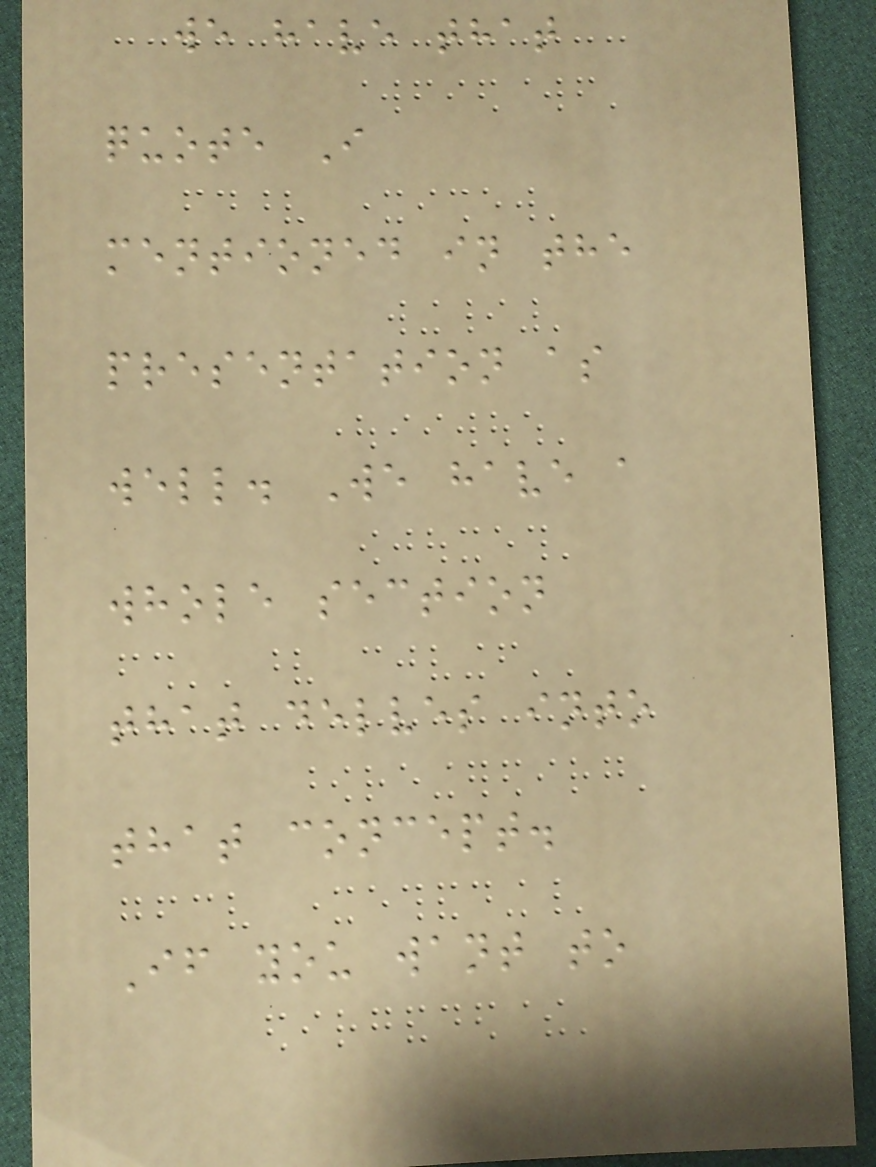we have that
quote I
mentioned in the
presentation as
well. We have a
whole section
that delves into
that concept.
If you want to
